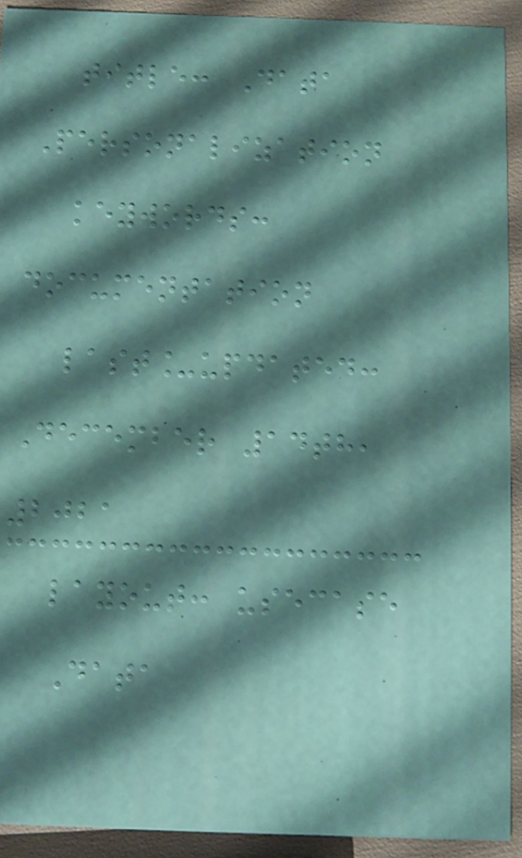title: Data
Personalization
keywords:
documentation
last_updated:
December 14th,
2021
layout: usecase
Data
